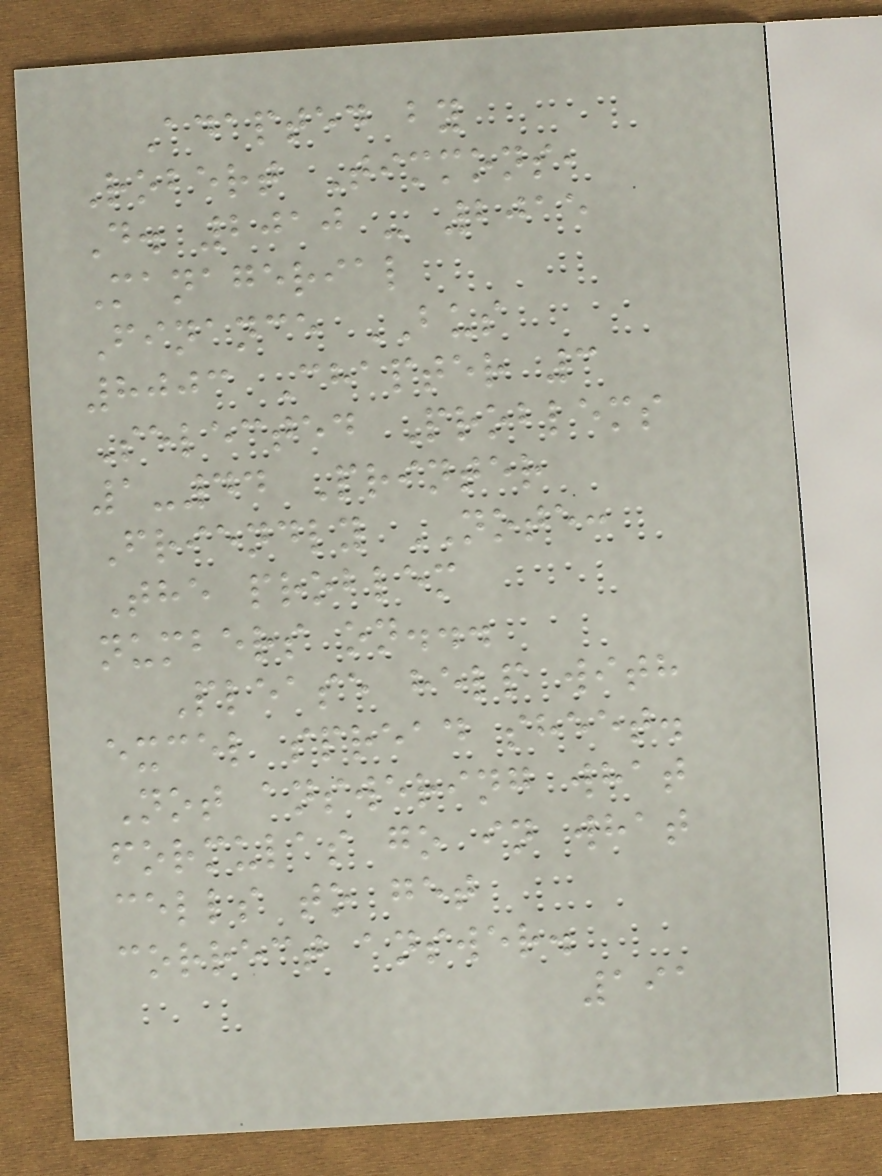Adapted by
Robert Timmons,
D. 2010 - 2015
Managerial
Finance BUS
8003 Chapter 3
Selected Problems
1-44 Printer
Friendly NOTE:
The problem
numbers on...
Please help with
excel spread sheet.
Not answering what
formulas go in what
cells to get
correct answer.
191
